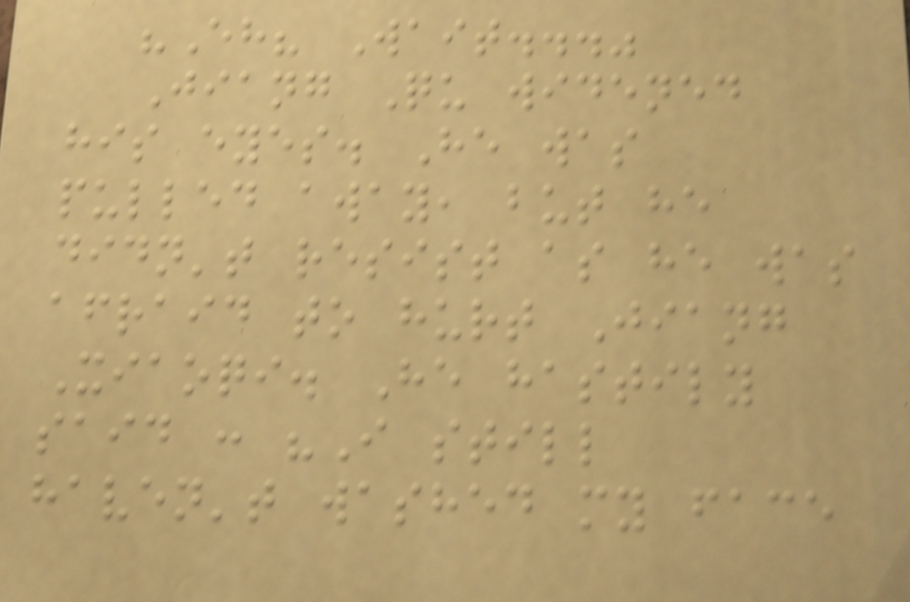"Eh? Wait..."
Jiang Qu widened
his eyes. He was
pulled away, but he
didn't resist as he was
afraid to hurt Jiang
Xiaoqi. He hastily
said : "I still
haven't washed my face
